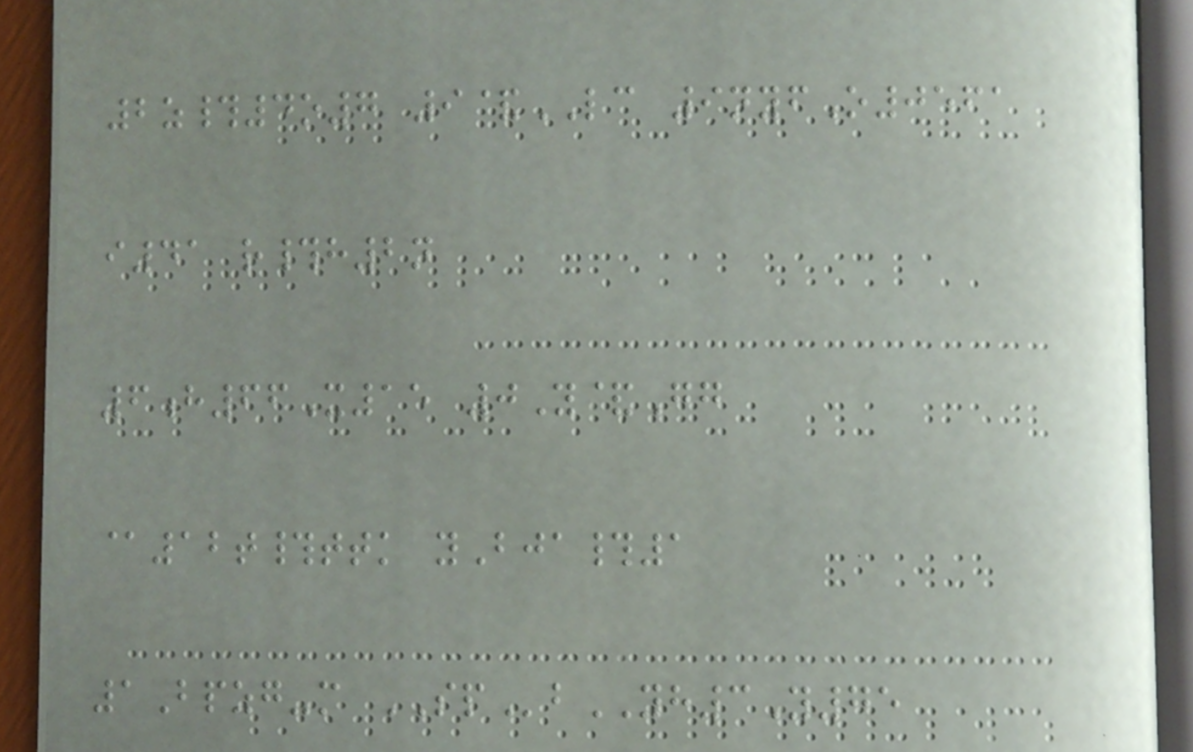2z#4o7 9&LC 9nyfO0561
i41 r#h2n
6h66X15 0Y&Gg
@12t#ttk yBja#1
1Bpzg-m SPbYH3Y75
